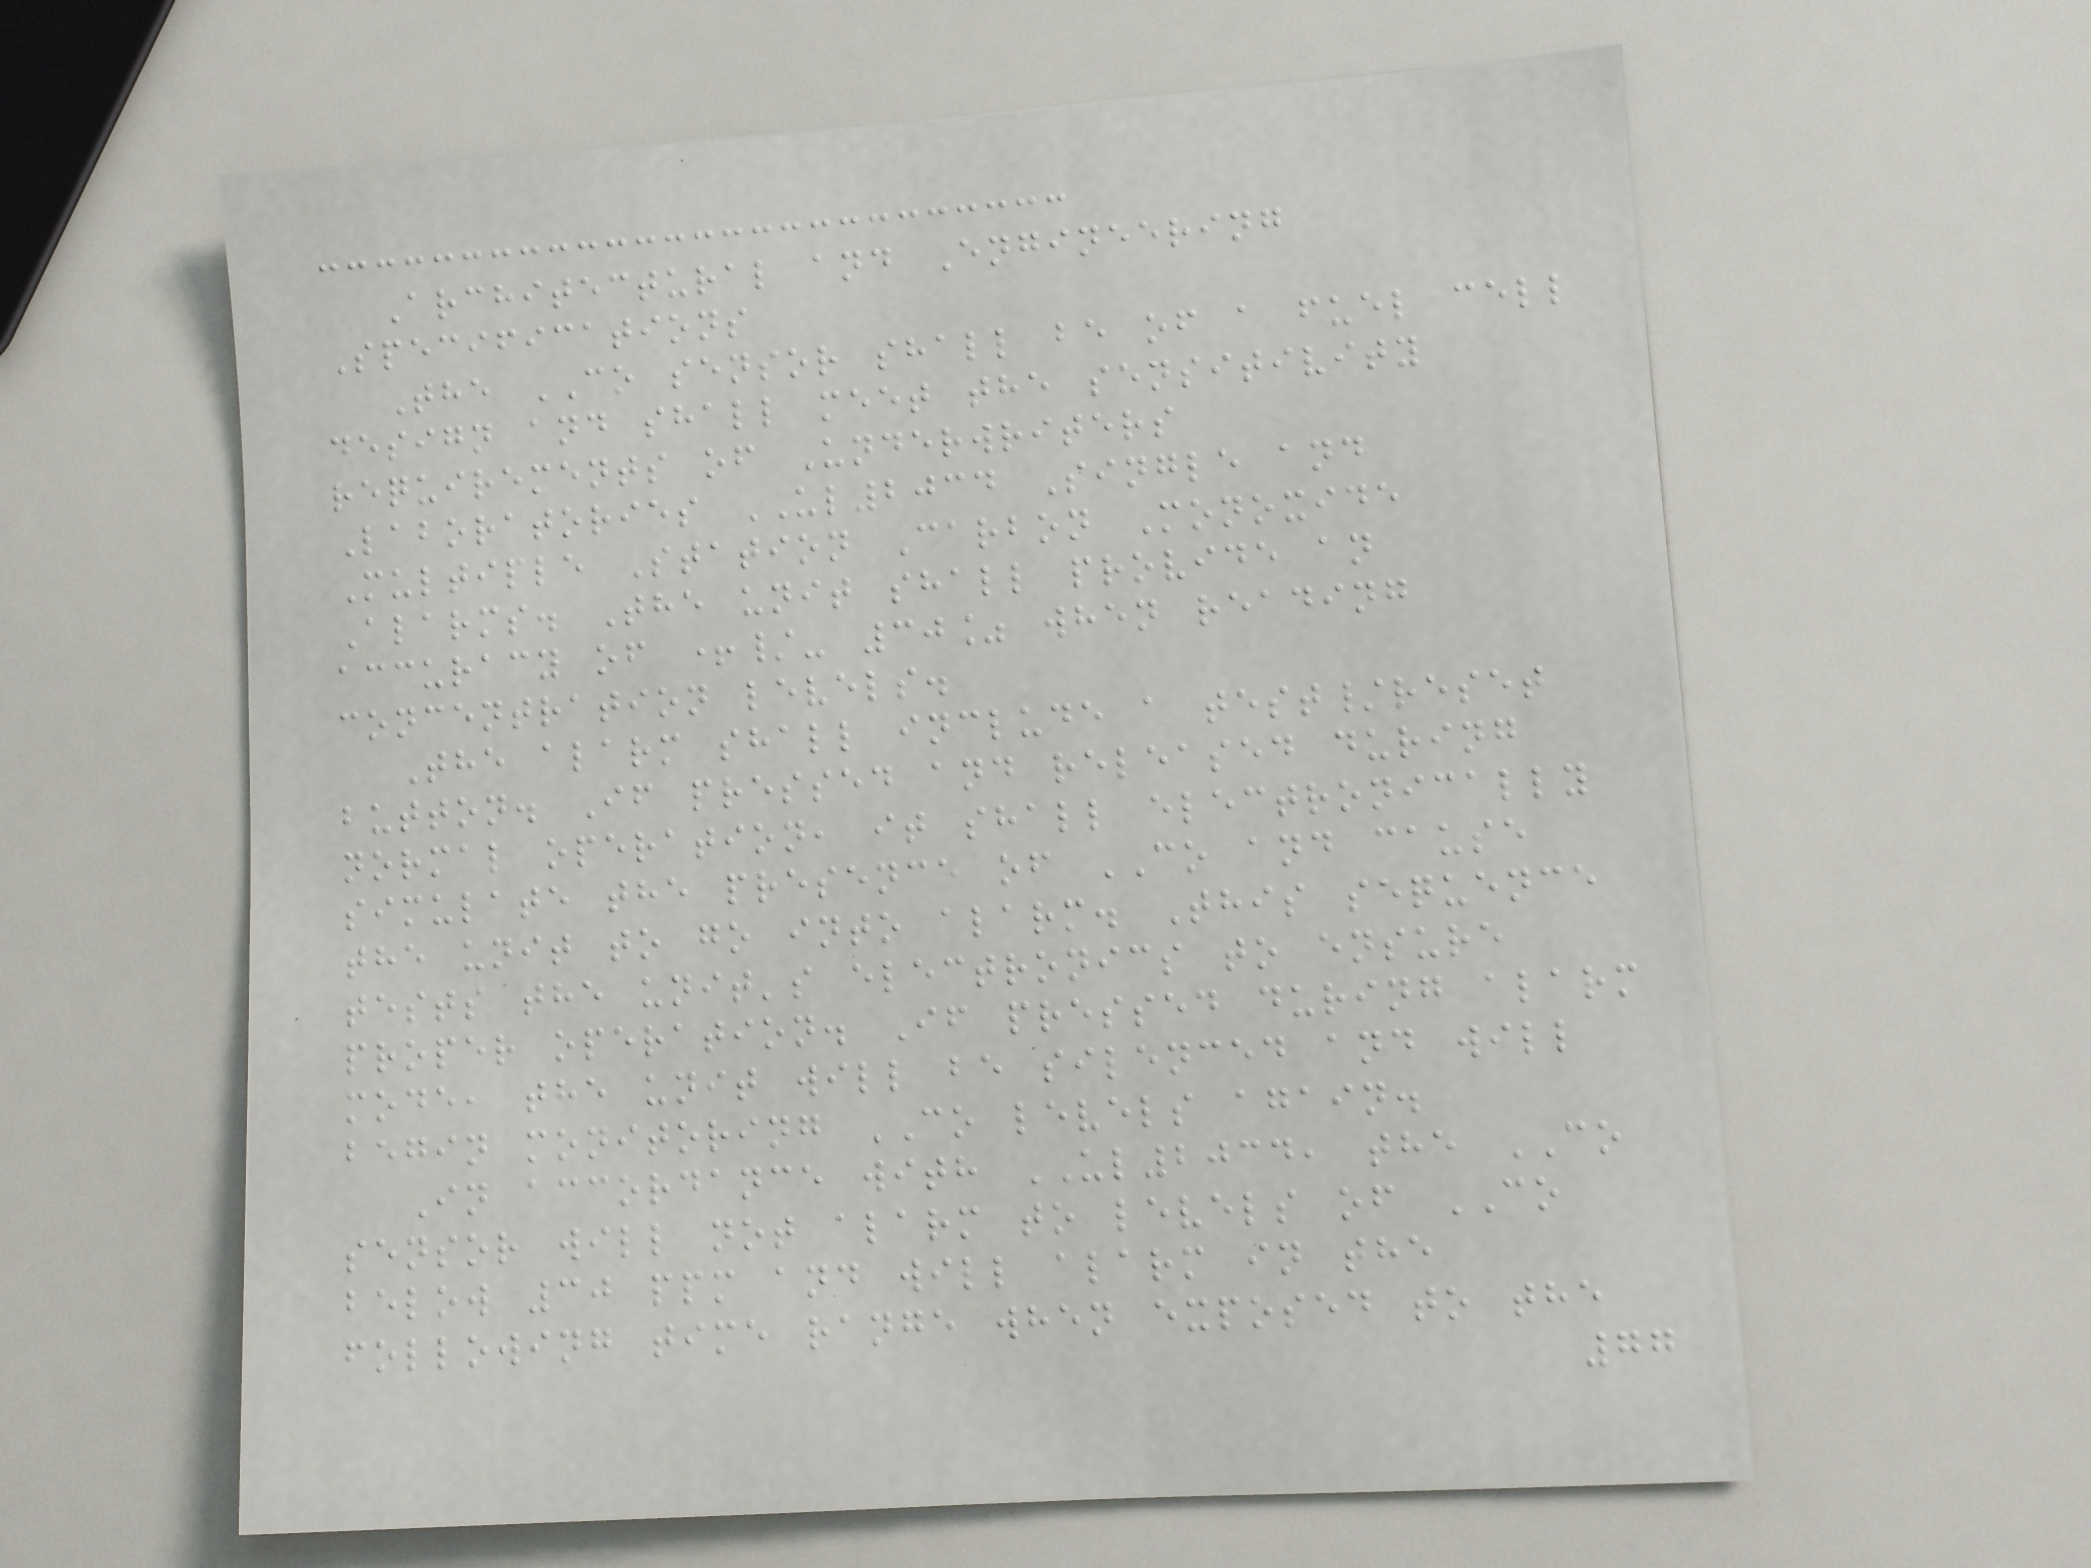Architectural and Engineering
Specifications
The CO sensor shall be of a fuel cell
design and shall meet the sensitivity
requirements of Underwriters
Laboratories UL2034 Single and
Multiple Station Carbon Monoxide
Alarms. The unit shall provide an
accuracy of +/- 30% when reading
concentration levels.
The alarm shall include a test/reset
button. If pressed and released during
normal operation, it shall electronically
simulate the presence of CO and cause
the unit to go into alarm. This sequence
tests the unit's electronics to ensure
proper operation. If pressed during alarm
mode, the unit will be silenced and will
begin monitoring CO levels again.
In accordance with UL2034, the CO
sensor will not alarm to levels of CO
below 30 ppm and will alarm in the
following time range when exposed to the
77
